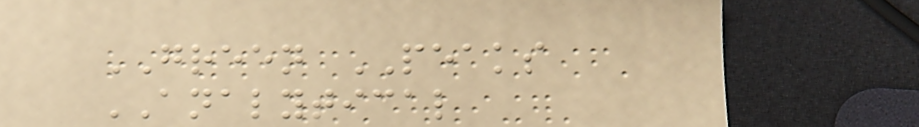GREEN PEAKS
ANALYTICAL
